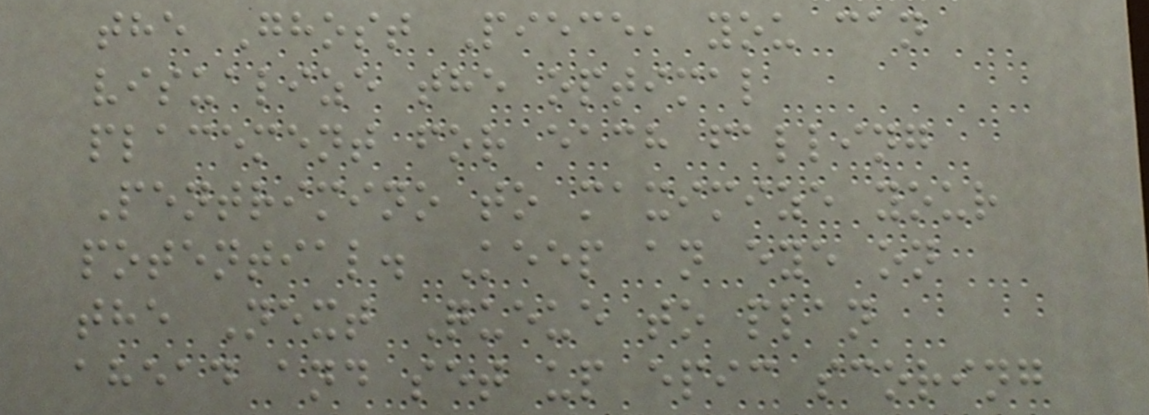the Ghost Piece, you can
visualize the optimal
placement for each falling
Pentrimino to maximize your
potential. Keep an eye on
the Next Queue to plan
ahead and set up epic scoring
